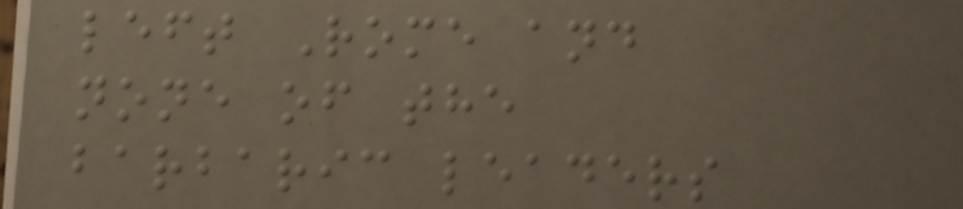left Rome and
none of the
barbaric leaders
